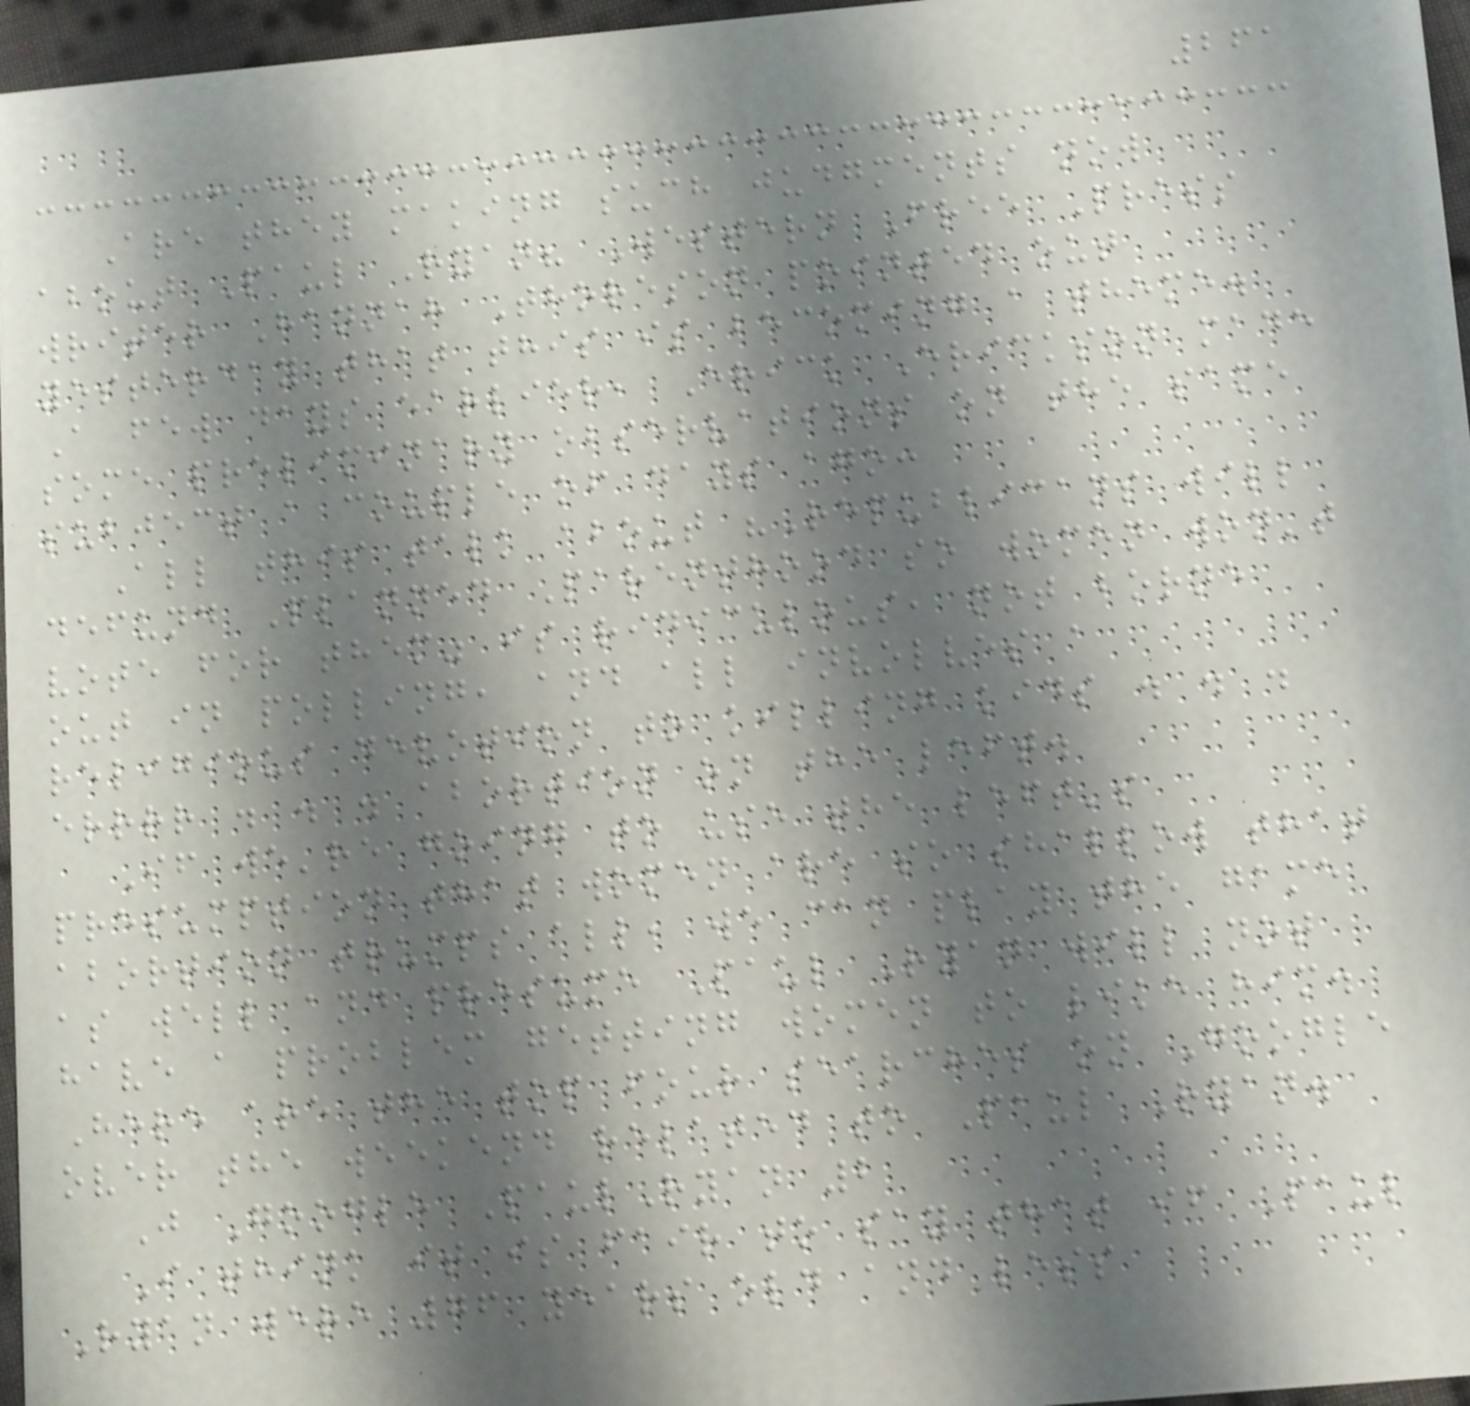261
Are they making such judgments now
about Paul Ryan? Western Free Press
writer Hannah Thoreson pointed out
yesterday that this is becoming a theme.
A few days earlier, Erick Erickson made
some preliminary observations on the same
subject a couple of days ago:
All this talk about "Republicans will
defund Planned Parenthood so women won't
vote for them" is ridiculous, not borne
out in polling, and all involves a
religious devotion to killing kids . . .
errrr . . . abortion on the left.
If we're going to use the left's
presumption that women are so shallow that
abortion trumps all, we can play the game
as well and presume Paul Ryan will not
have a problem getting women to like him.
Here are the top four searches on Google
over the weekend related to Paul Ryan.
J Google PaulRyan 2
I think it is fair to say that if Paul
Ryan were 76 years old and less
